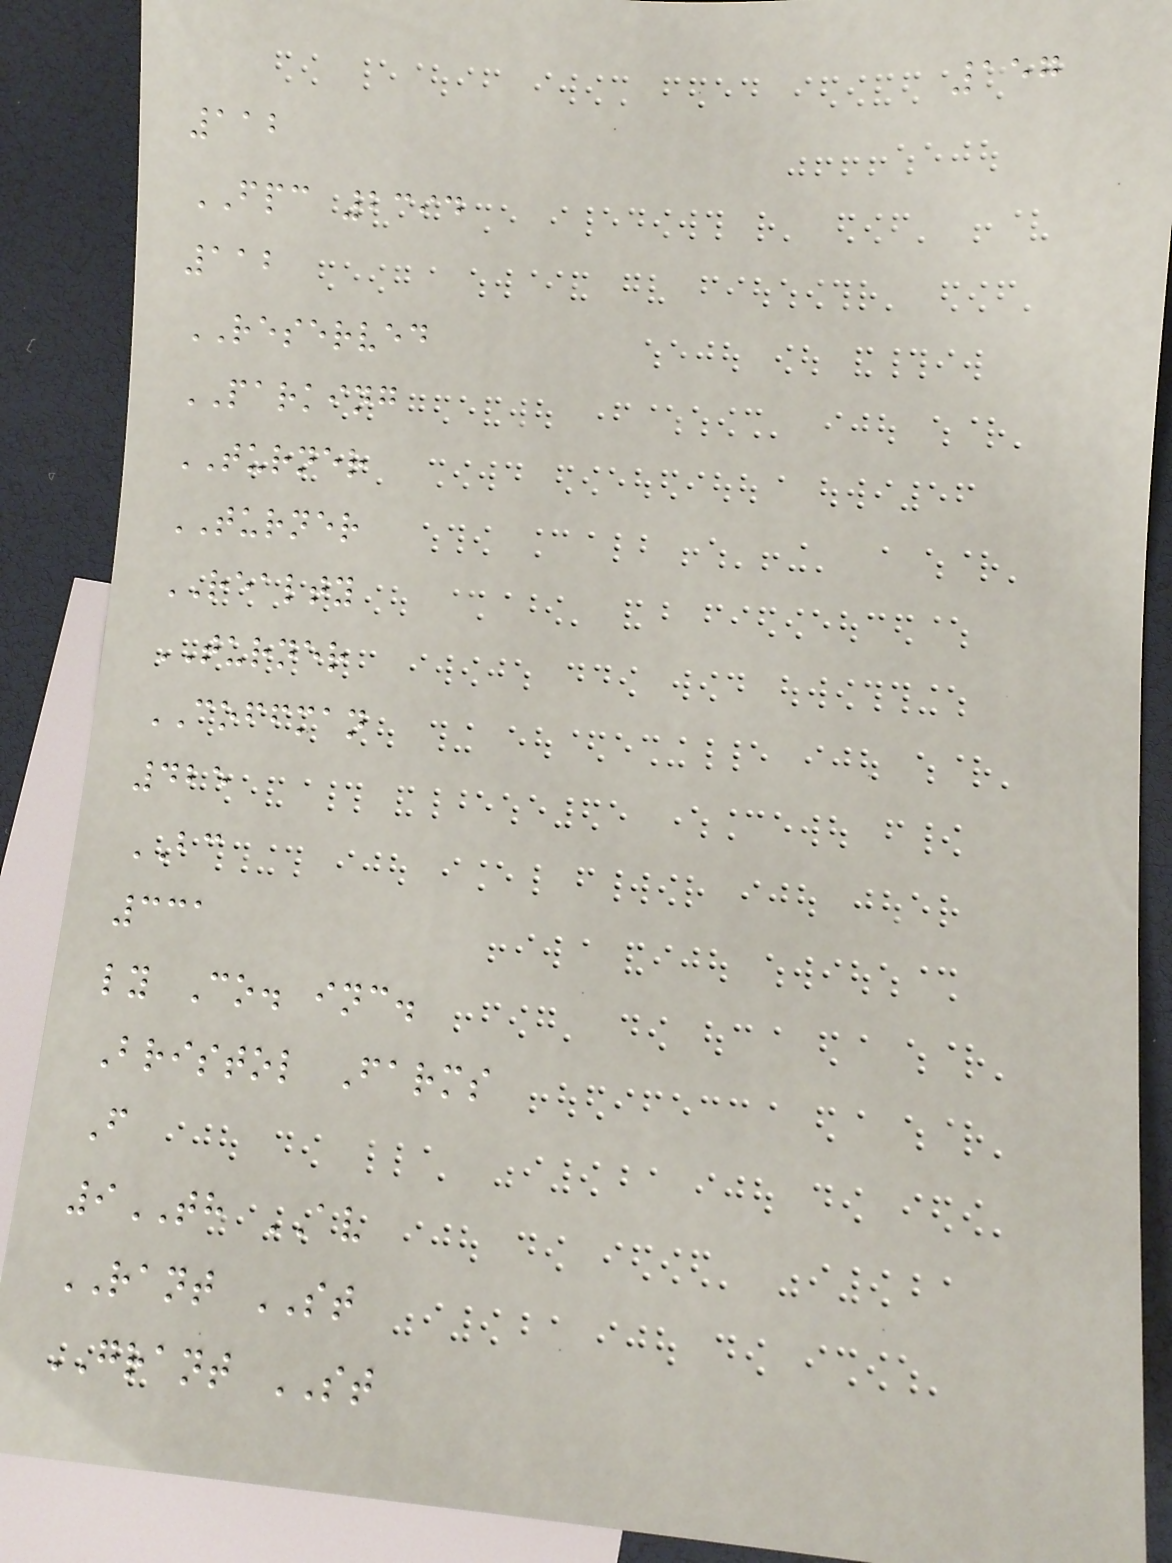157
112
FPC 2394
112
RESERVED
PARKING
TURNER
TURNER
REALTY
TURNER
COFFMAN
425
BC
331
ly Co. inc.
Bristol Farms
F
9TH AV
RANT ST
GRANT ST
